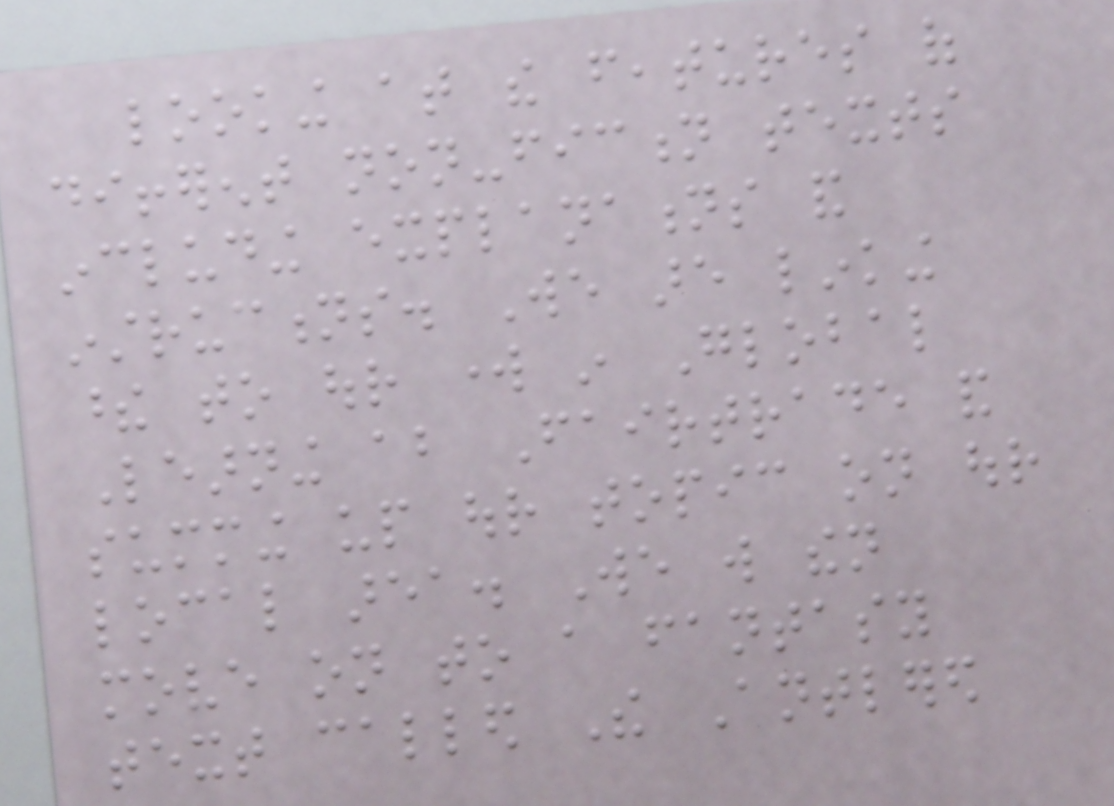looking at the features of
different non-fiction texts
including explanations and
instructions. We are linking
these to our work in Global
Learning about Fairtrade and
summing up our topic on our
local area. We will then
move on to a fantasy
text called The Antlered
